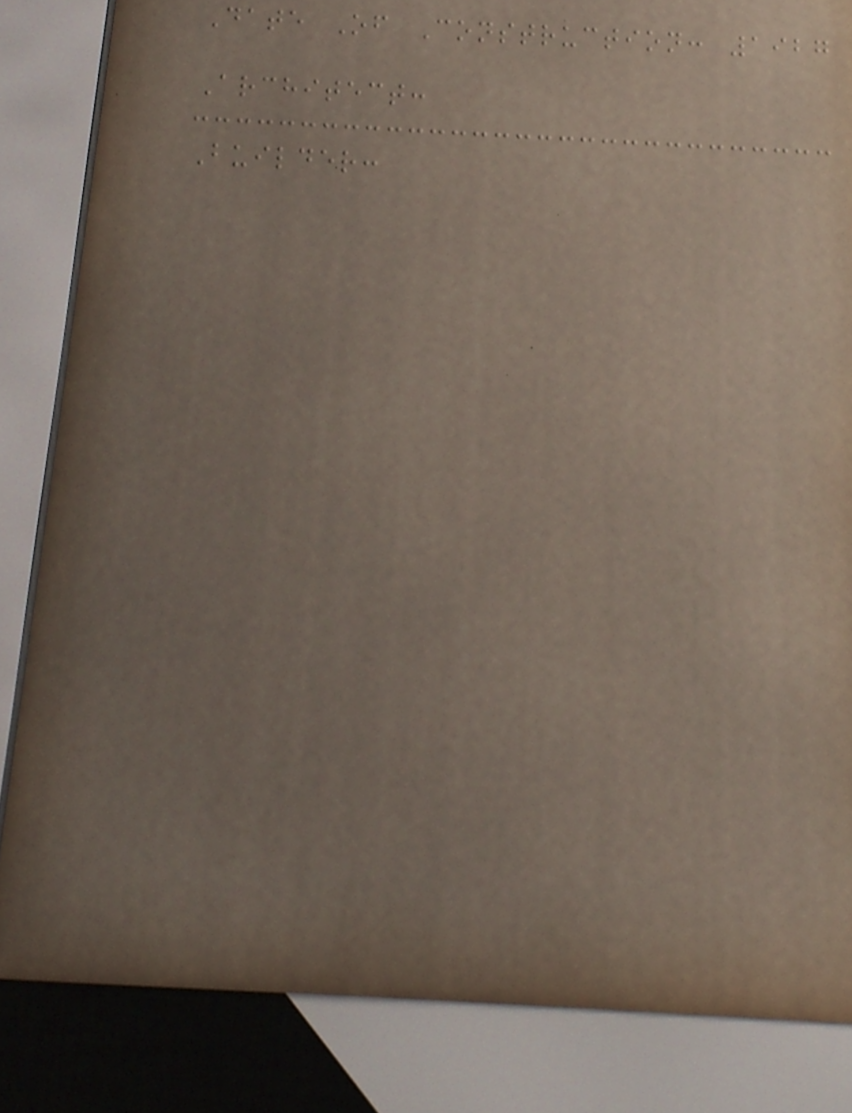Date Of Construction: 1927
Architect:
Builder:
